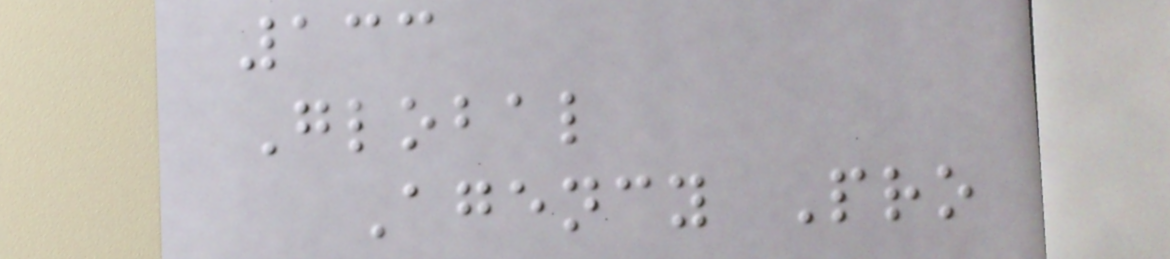133
Global
Agency Pro
